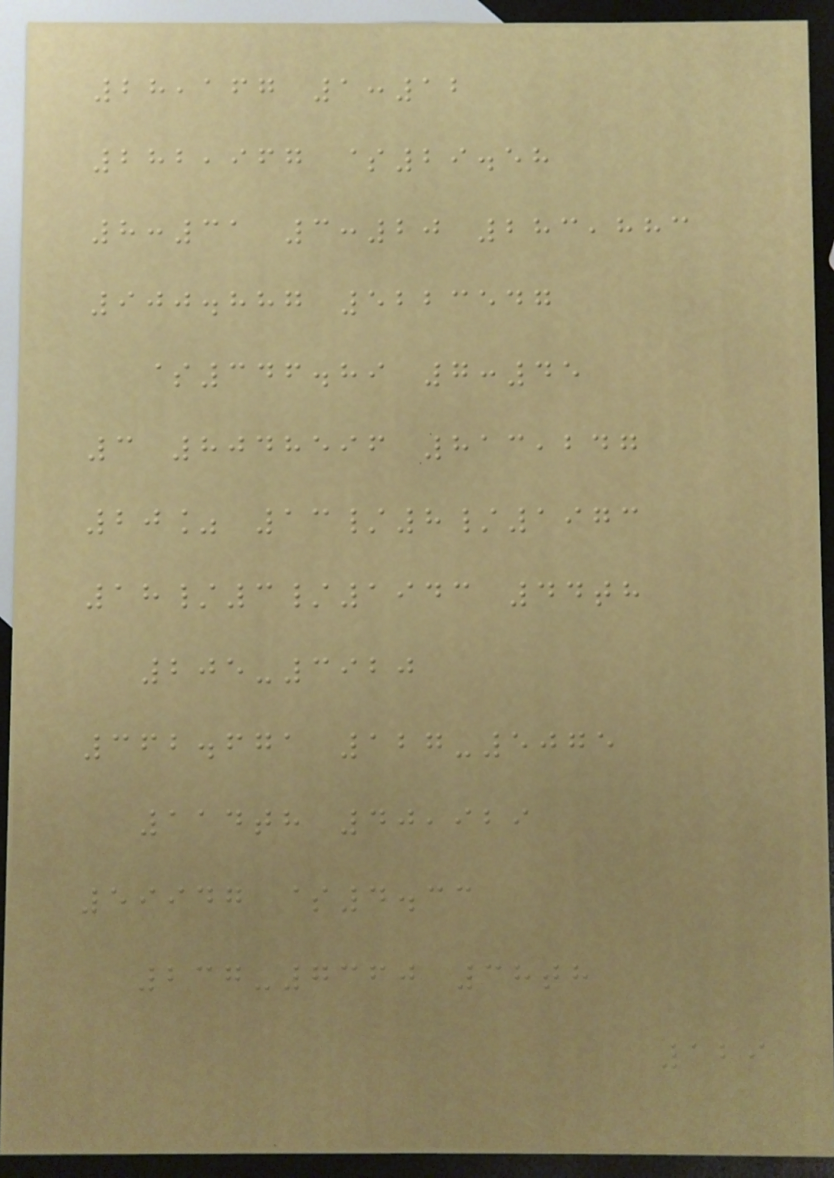28,167 1:12
282,967 $29.58
8:31 3:20 283,883
900.887 5223547
$346.89 7:45
3 8048596 813,247
20% 13/8/1973
18/3/1943 44th
205-3920
362.671 127-5075
114th 40,929
59947 $4.33
237-7360 38th
129
